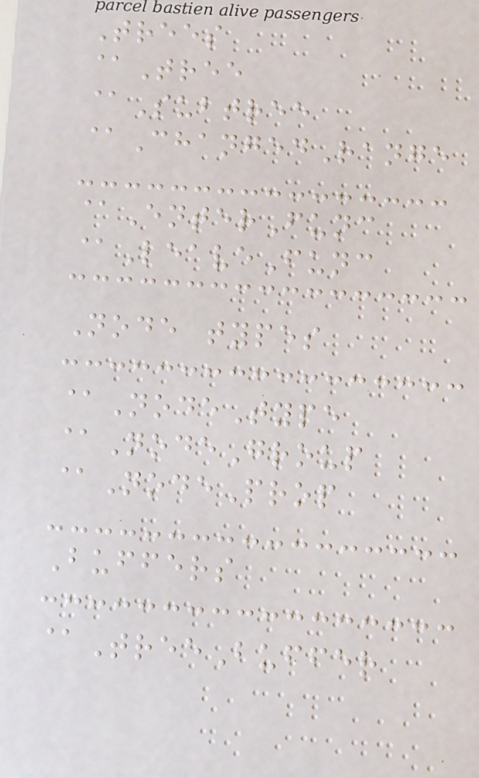Trees
@Tree
@Subtree
@ChangedRange
@EnterFunc
@LeaveFunc
Node types
@NodeType
@NodeGroup
@NodeProp
Buffers
@TreeBuffer
